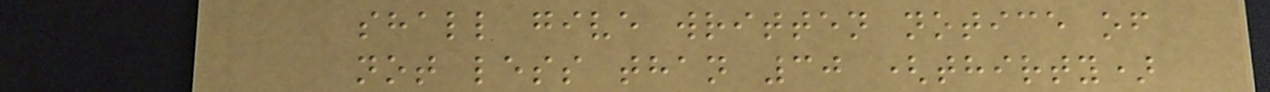shall give written notice of
not less than 30 (thirty)
